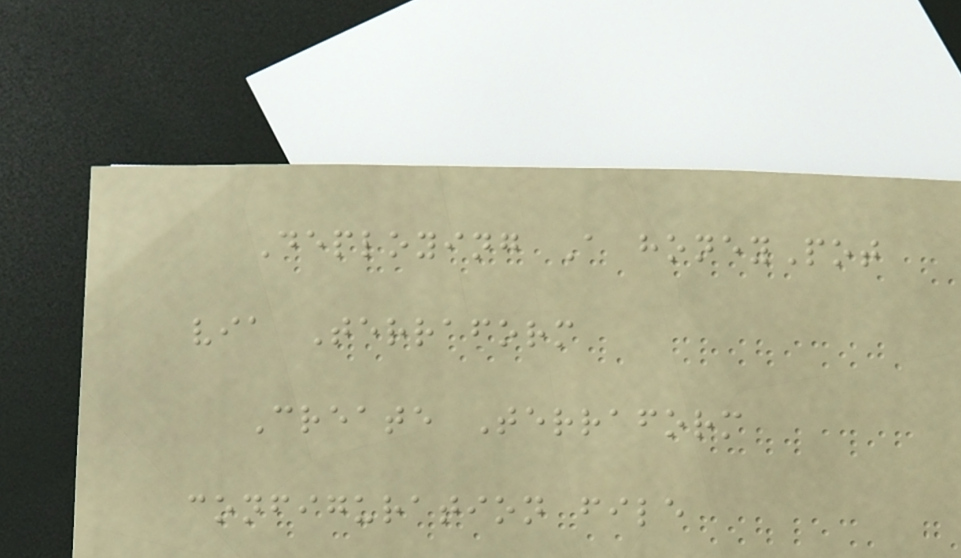Deploying A honeyPot
via Terraform
Create Terraform
configuration file
